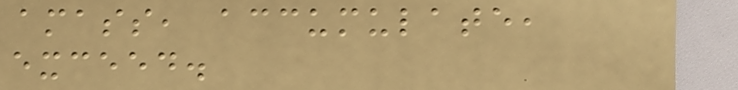amass, accumulate,
exceed.
